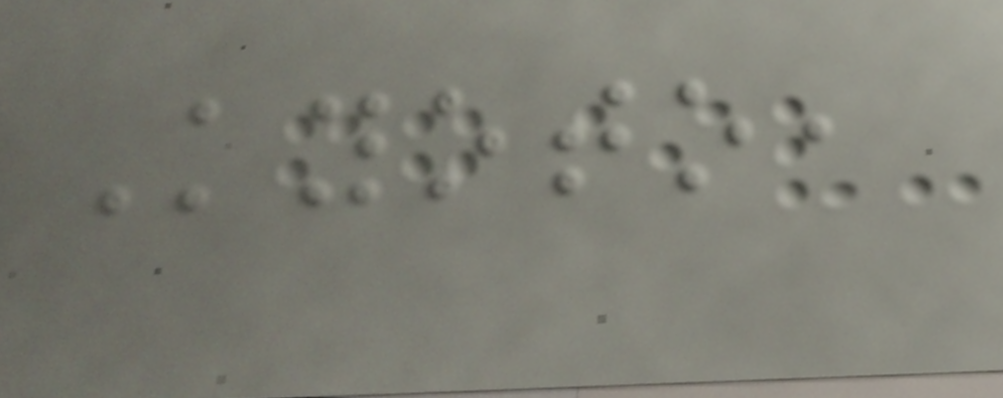Kyoto,
